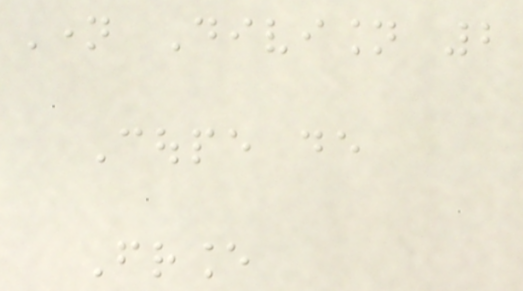Name Division 2
Coupe de
France
